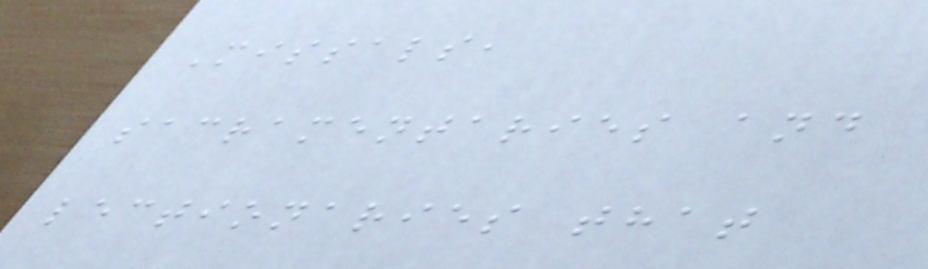Missals,
sacramentaries and
lectionaries that
